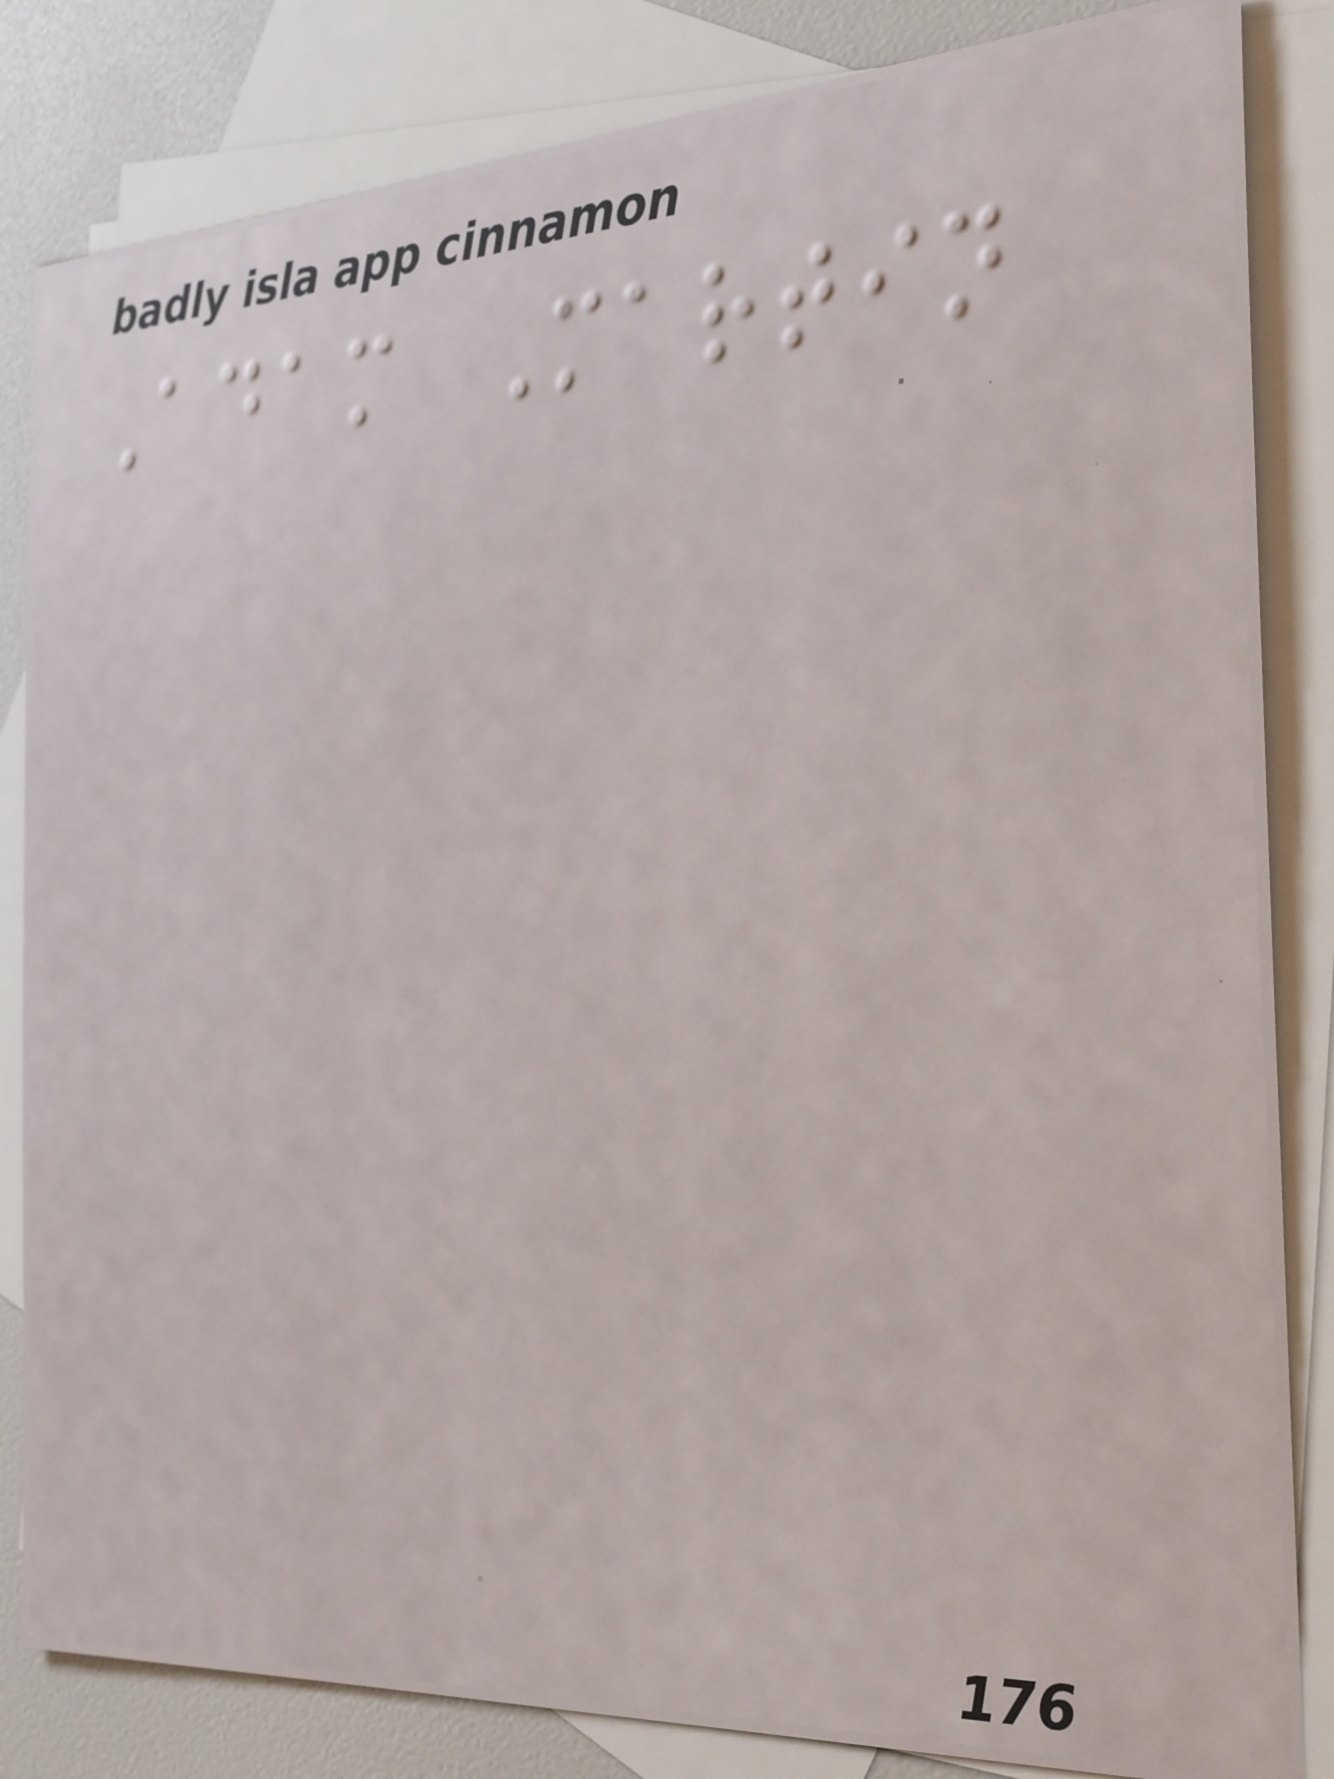Adam Martin
